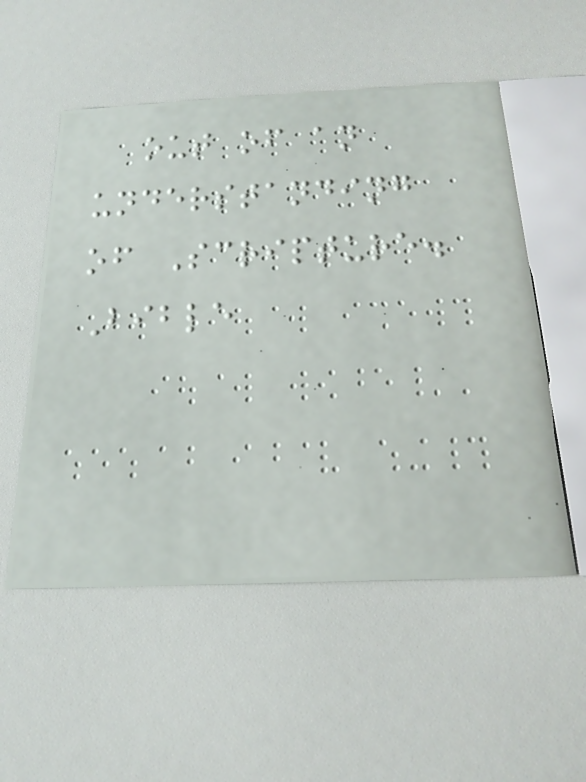out of an
understanding
of Scripture.
Bible
